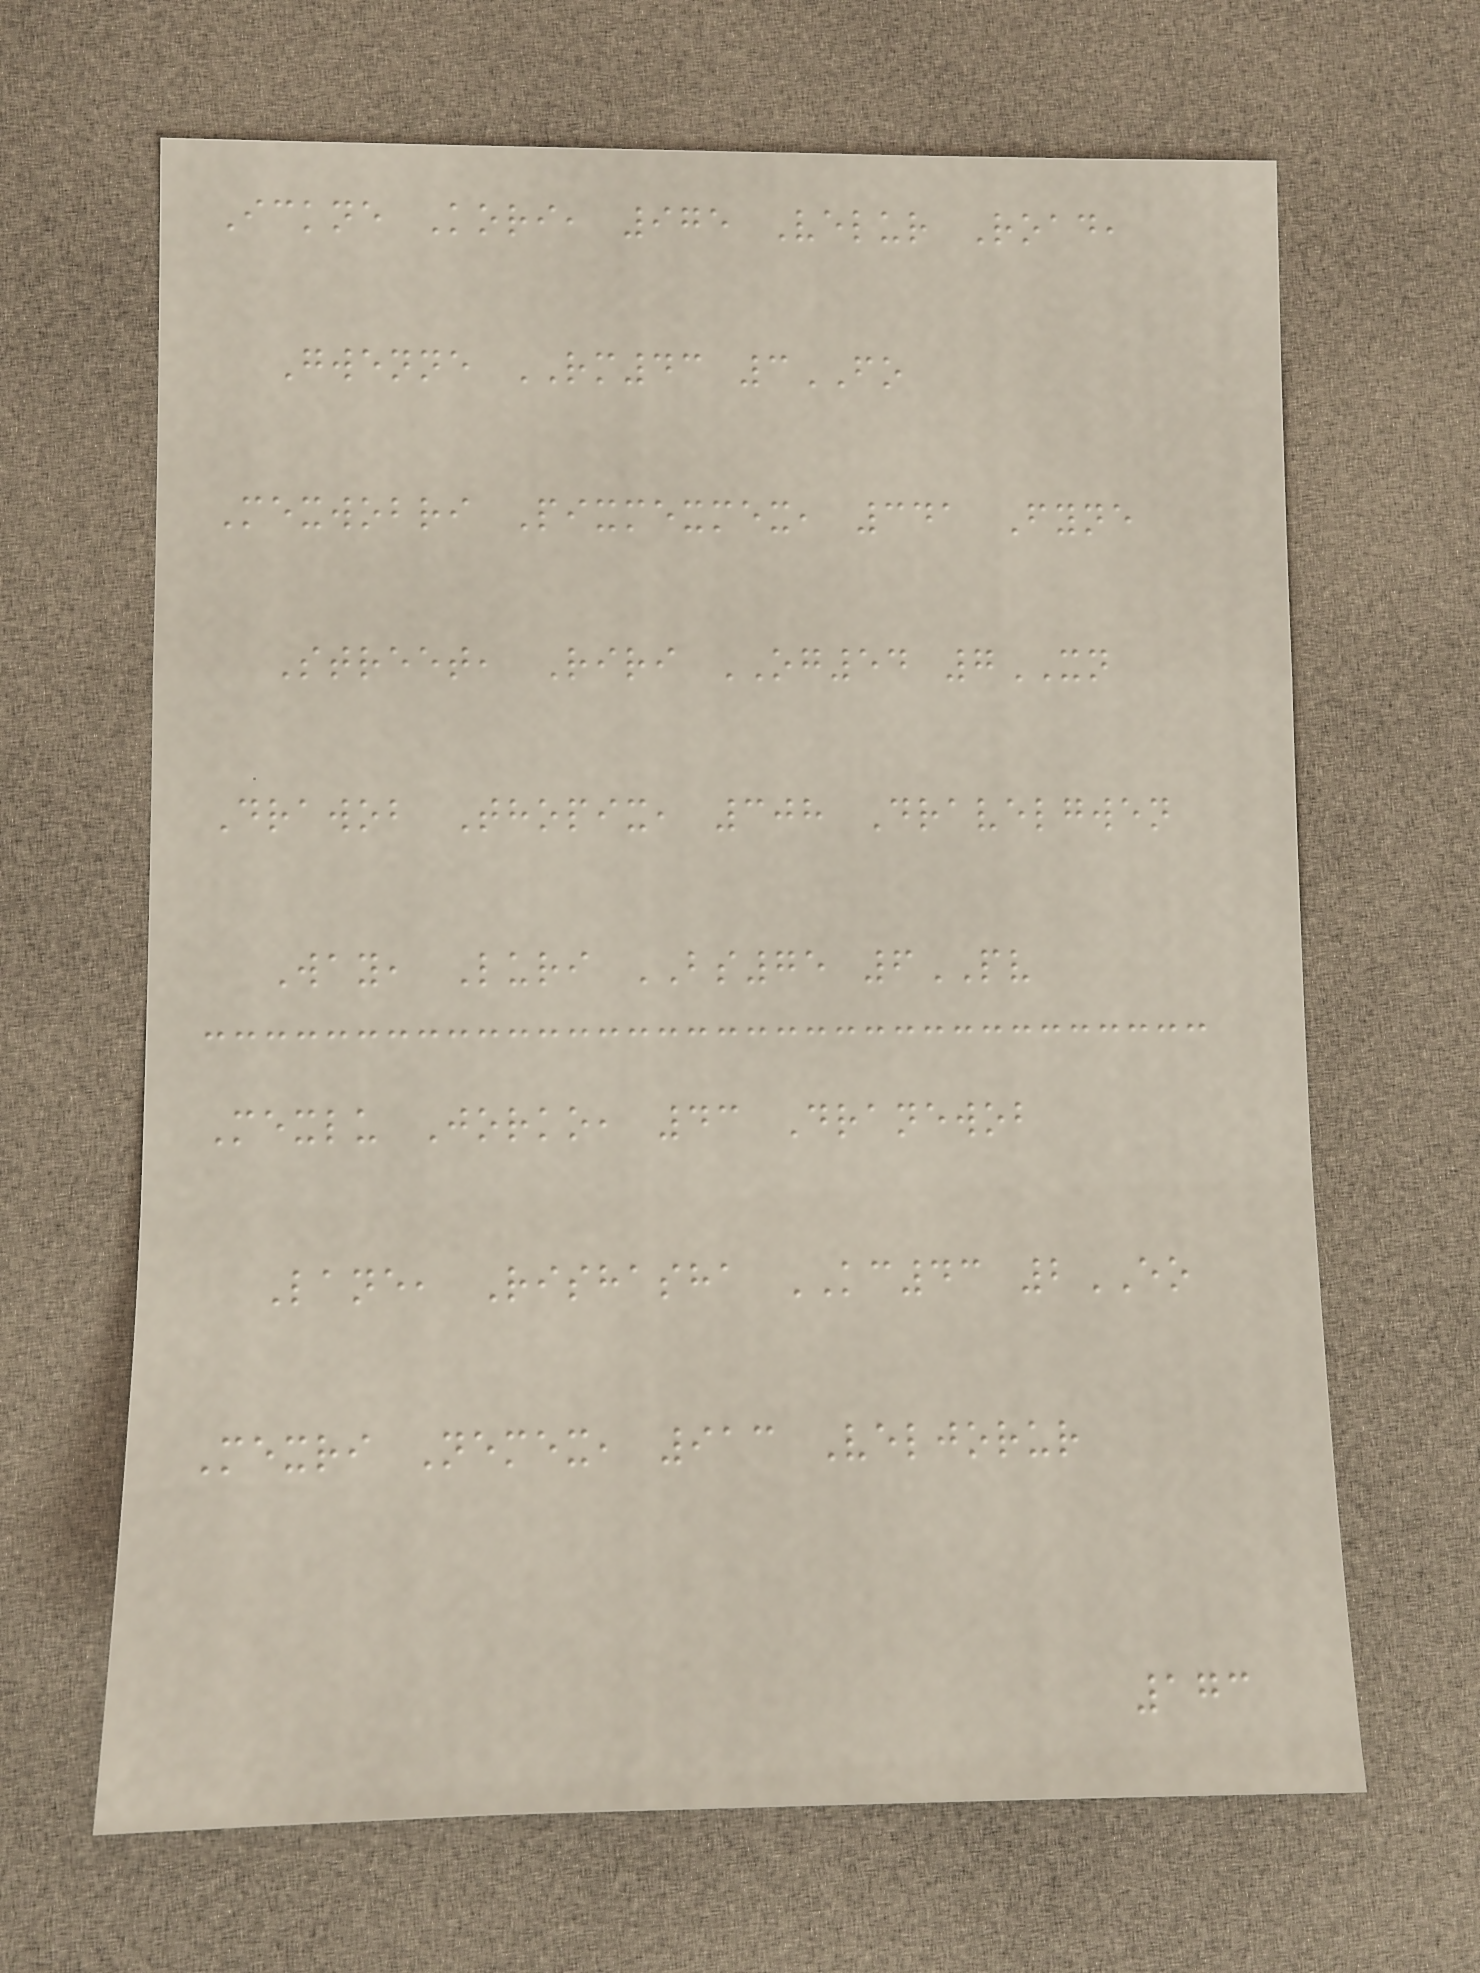Ickne Kori, 975 Velur Road,
Gwenne RM43 3FO
Mexwobri Pixmexmex, 341 Fyne
Street, Riri OG54 7XN
Drawob Thopix, 308 Dravelgwen
Way, Luri BS75 6PV
Mexlu Jorko, 43 Dranewob
Lane, Rishasha KC43 2EO
Mexri Nemex, 913 Veljorur
173
